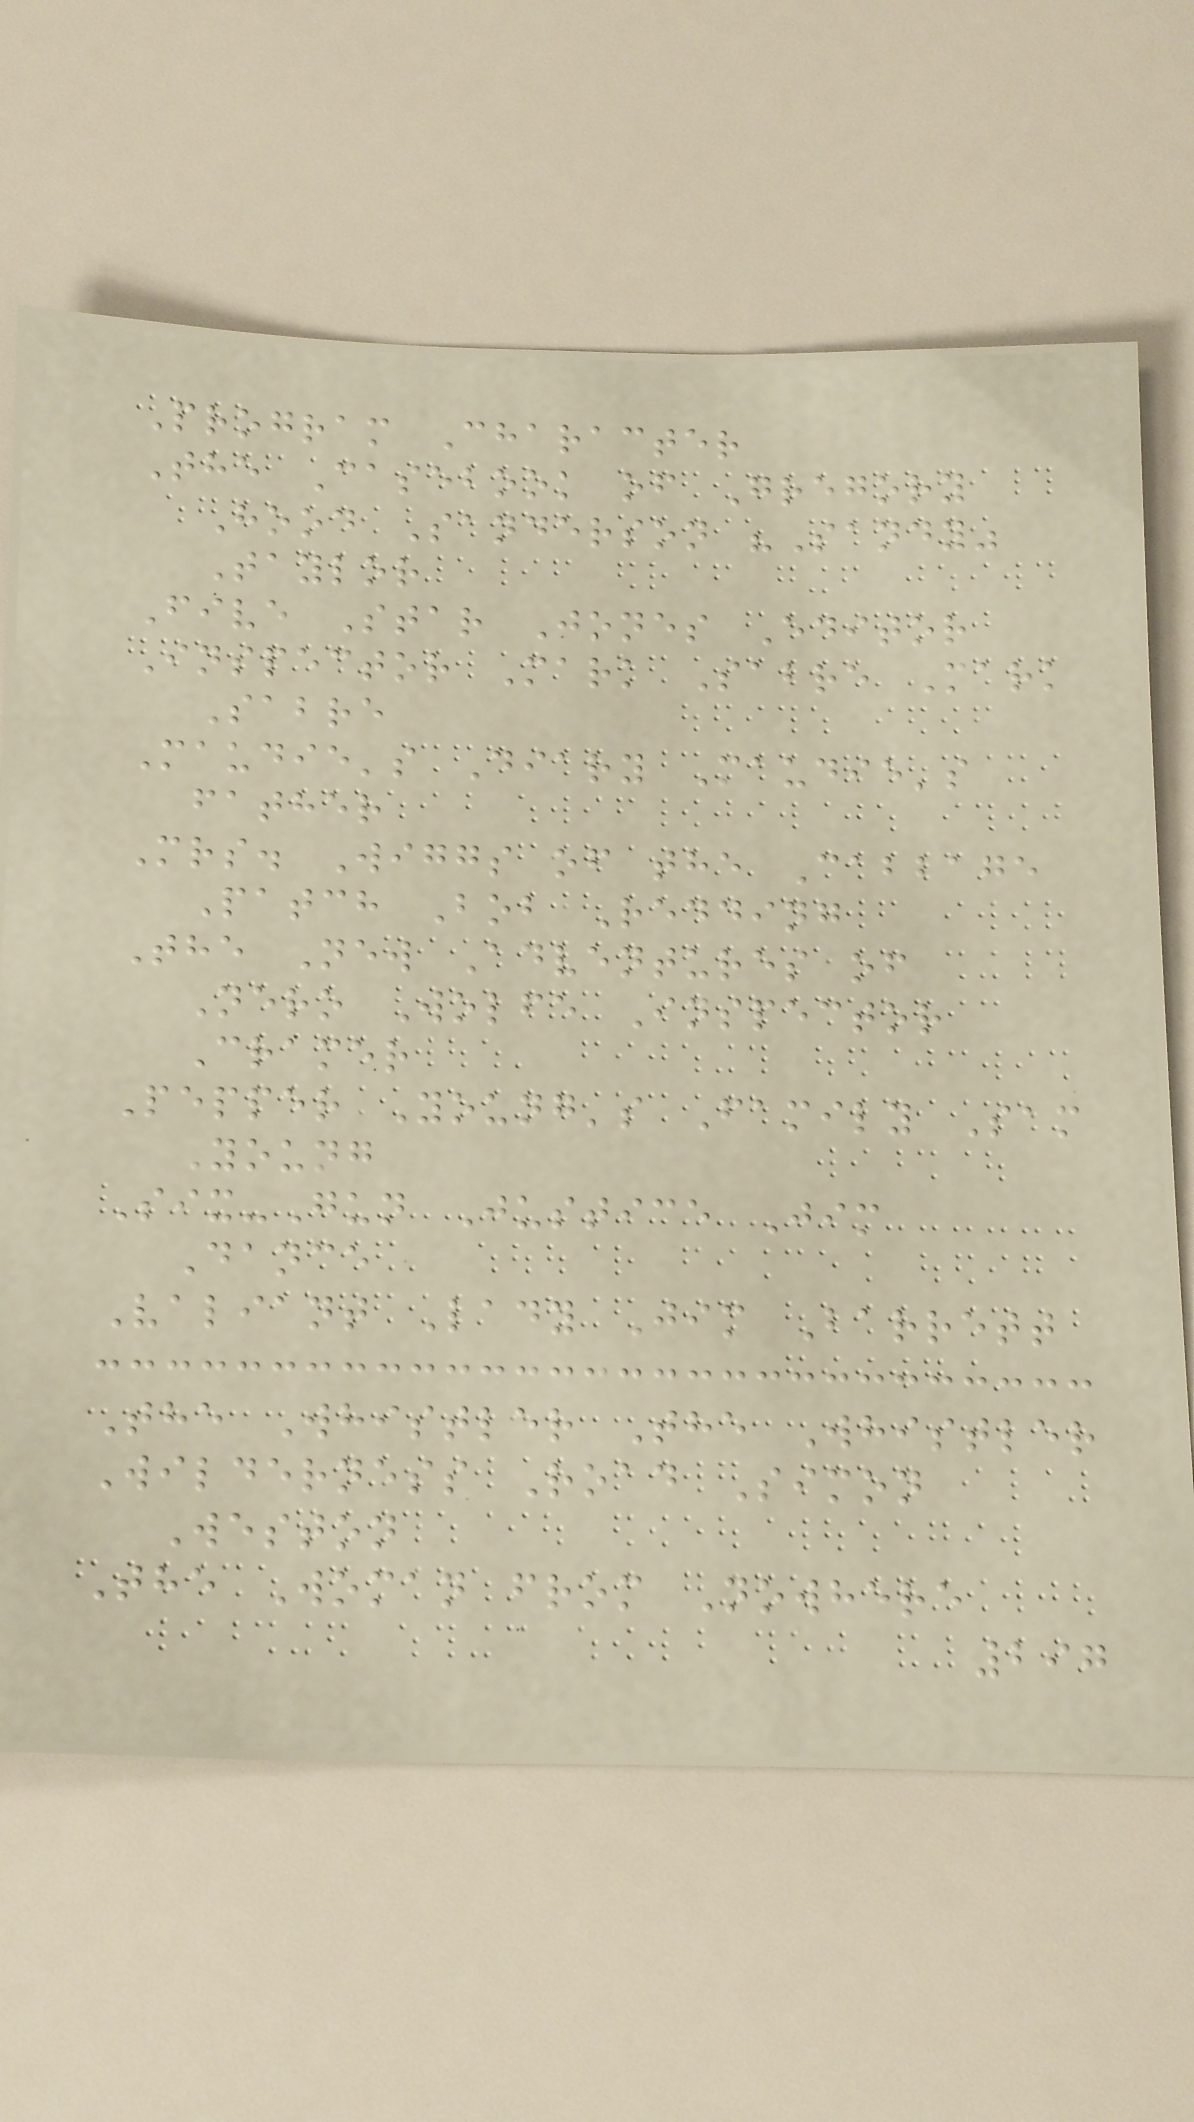Program Character
The Casebook of Gregory
Hood Sanderson "Sandy"
Taylor
Five Star Jones Editor
Inspector Mark Sabre Mark
Sabre
Maudie's Diary Maudie's
father
Mrs. Wiggs of the Cabbage
Patch Bob Redding
The New Adventures of
Nero Wolfe Inspector
Cramer
Pepper Young's Family Sam
Young
Six-Gun Justice Jim
Dance
Valiant Lady Jim Barrett
The Whistler The Whistler
Wilderness Road Simon
Weston
The Woman from Nowhere
297
